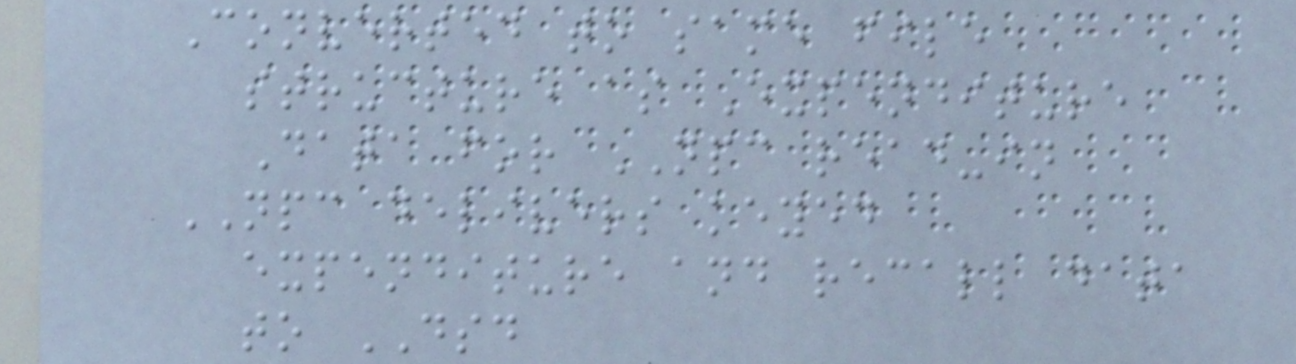Converted to same file
structure as Expenditure
Data for NPC read-in
NPC delivers keyed
expenditure and recall data
to DSD
